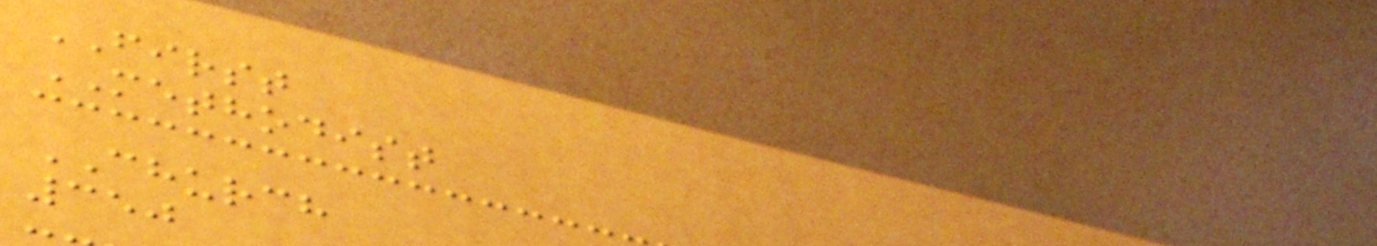FIRST
METHODIST
CHURCH
350
